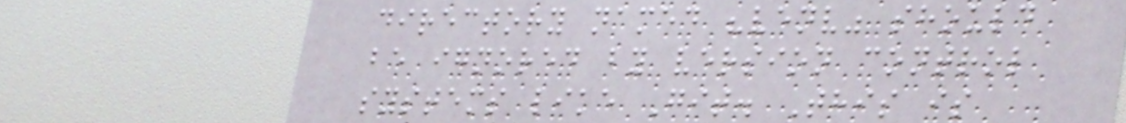directory named "venv" should
be ignored by version control
systems like Git. This is
